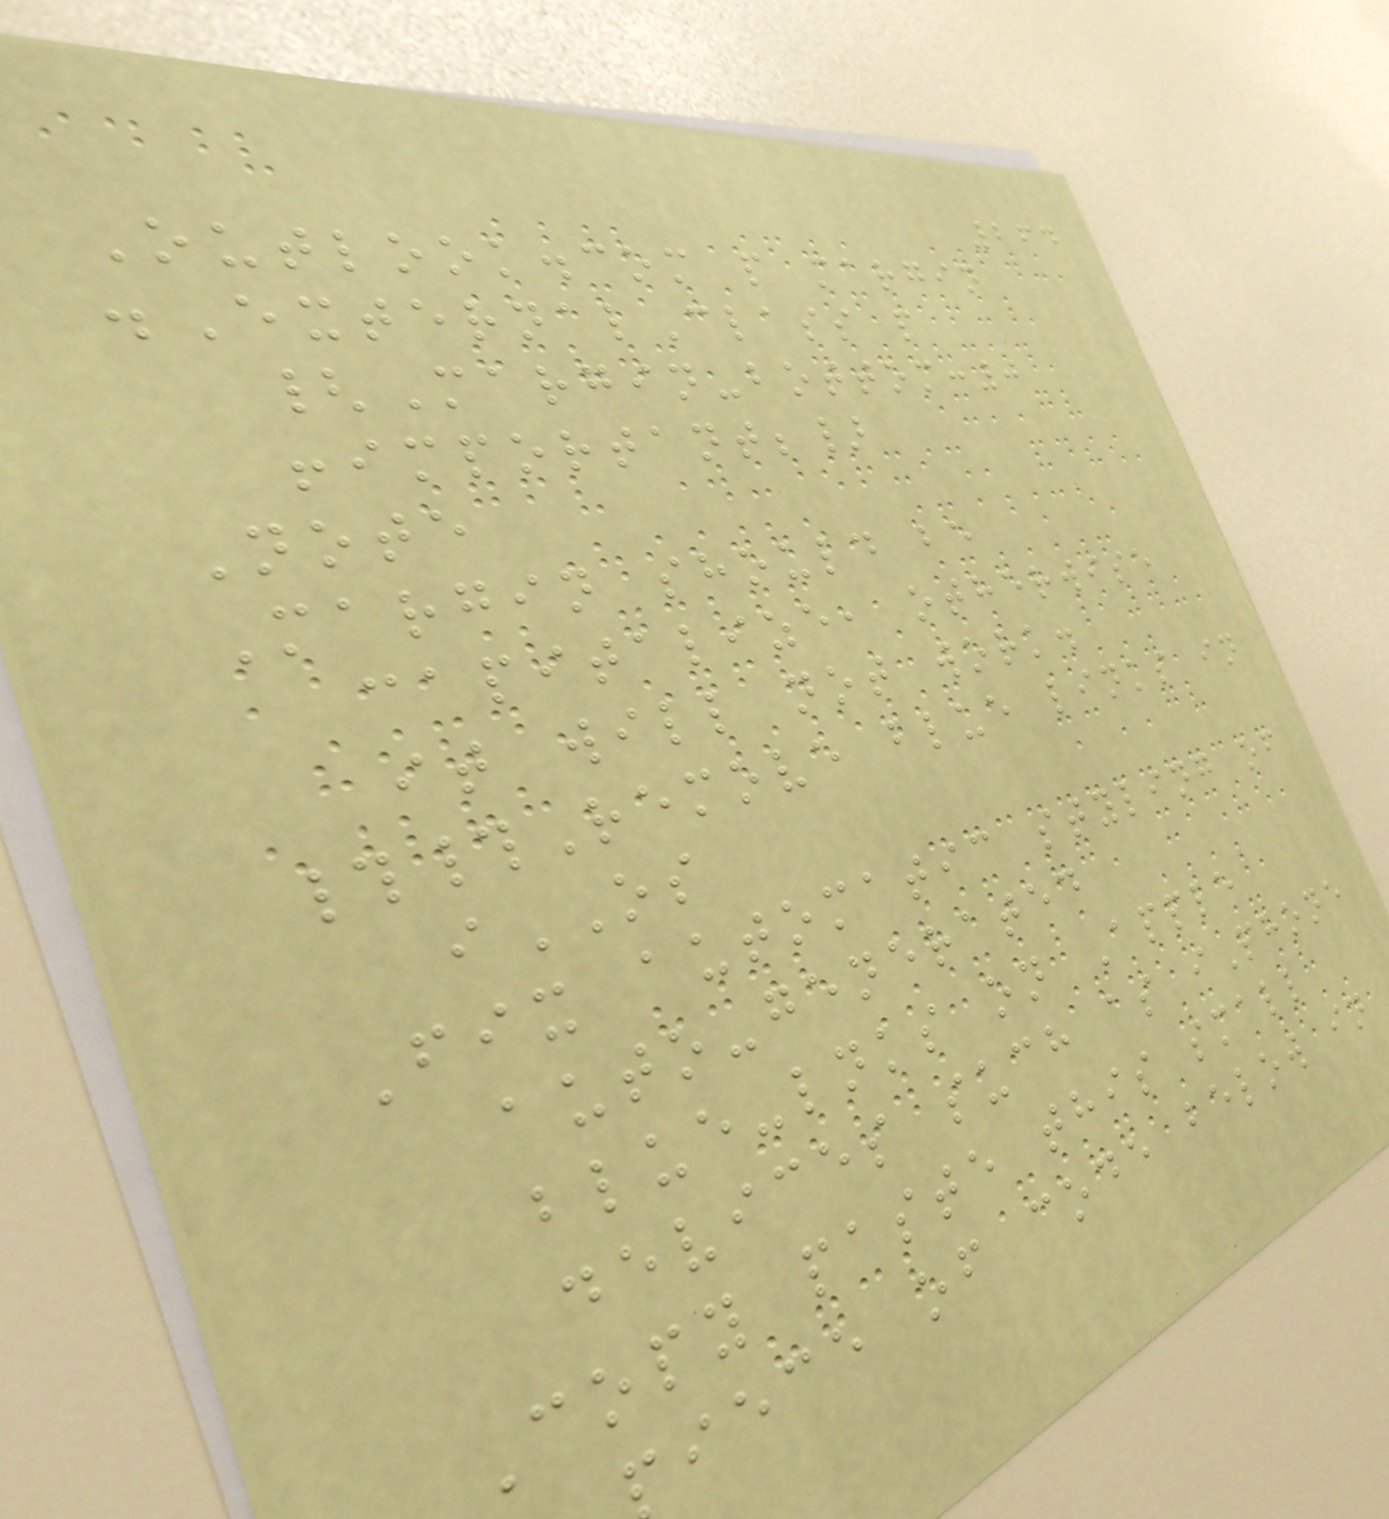264
Outlook.com p margin
.ExternalClass p
{Margin-bottom:0
!important;}
Note
Margin should be
capitalize, otherwise
it will not work.
##Remove blue links in
iOS
Fix automatic styling of
auto-generated
blue-lnks on Apple
devices such as iPhone
Copy paste this small
piece of code below in
